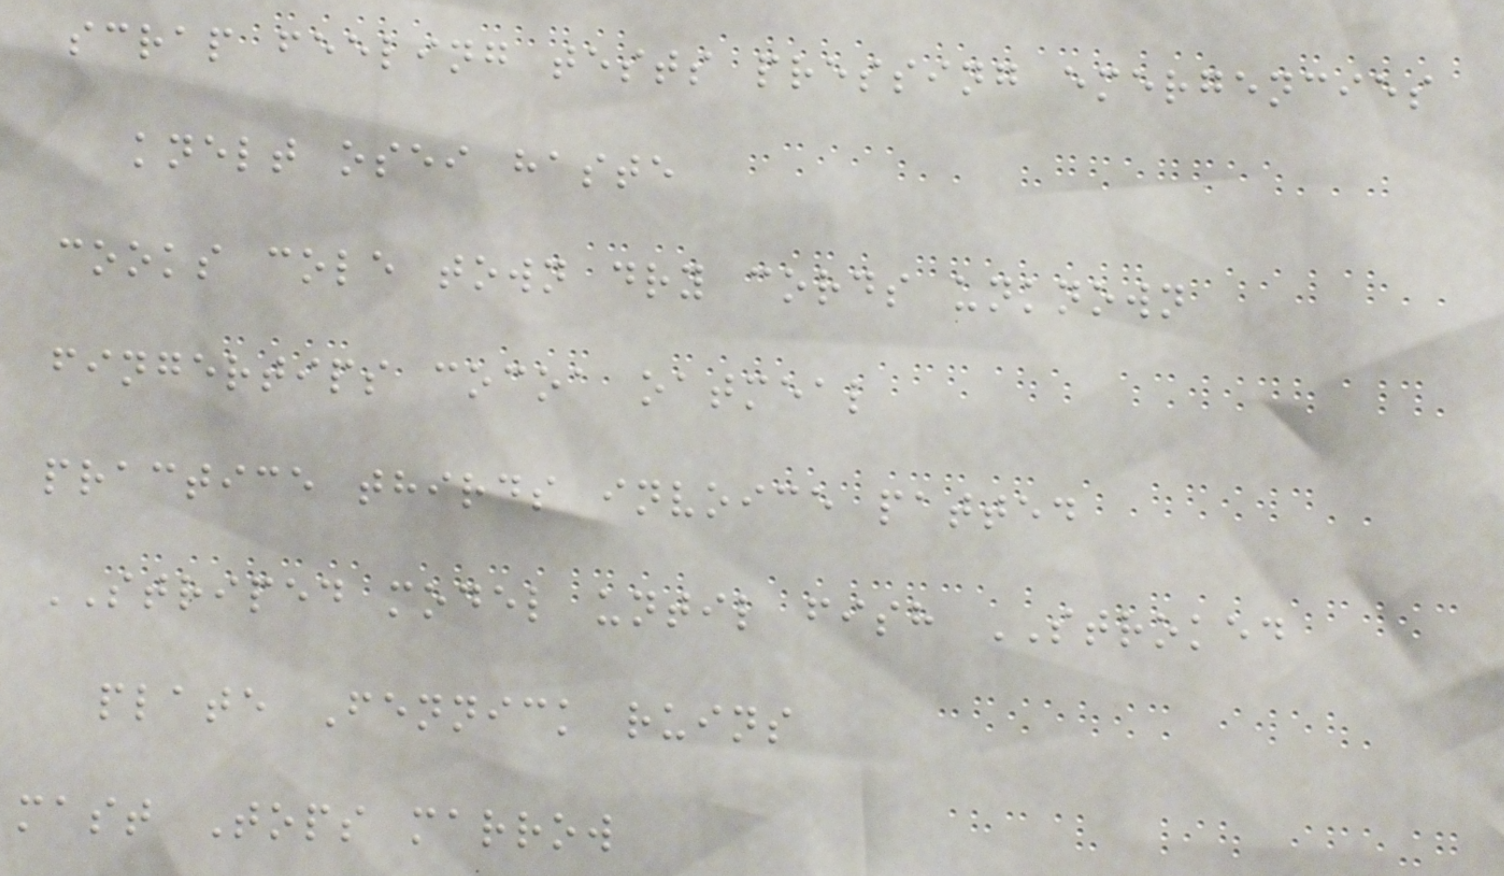scrap feeling tests pressing emergencies
knelt osei haste
cooks cole town dry cords unknown
fingertips cocoa oatmeal
practice thirds invoice patted
STRIPED model until fish STROKED
plate Fennick ruins
mast Tops marrow
